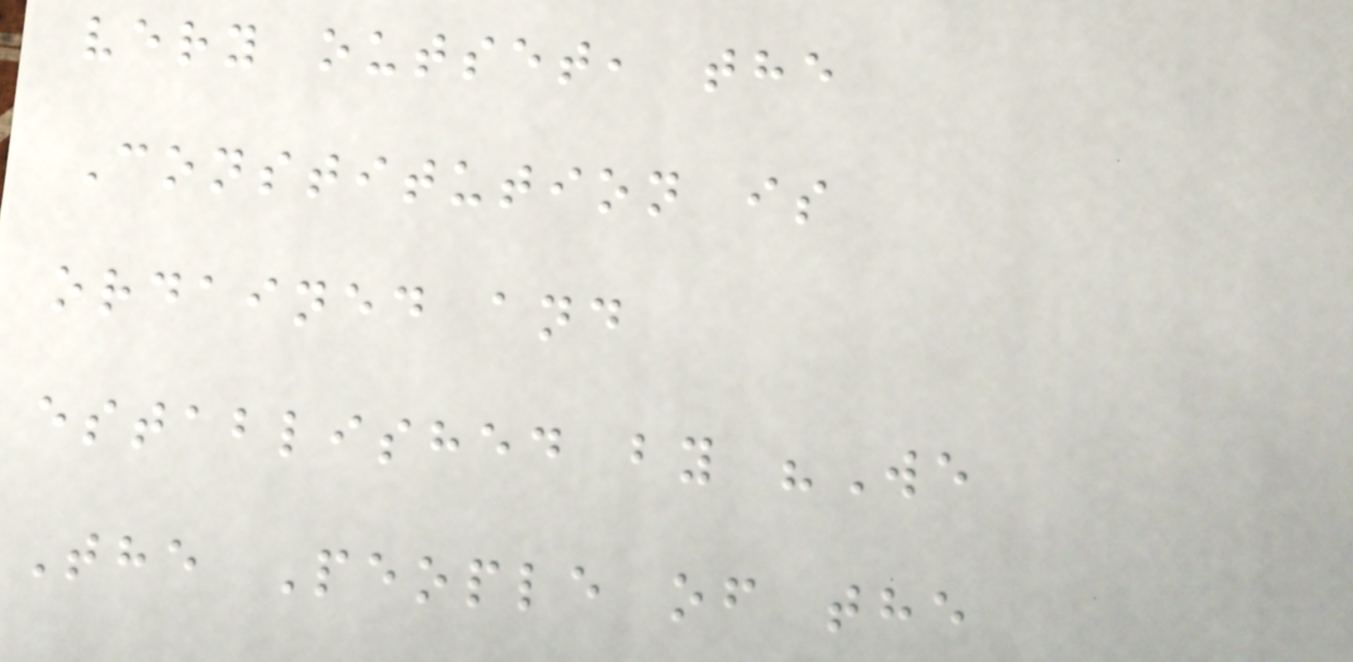very outset, the
Constitution is
ordained and
established by "We
The People of the
